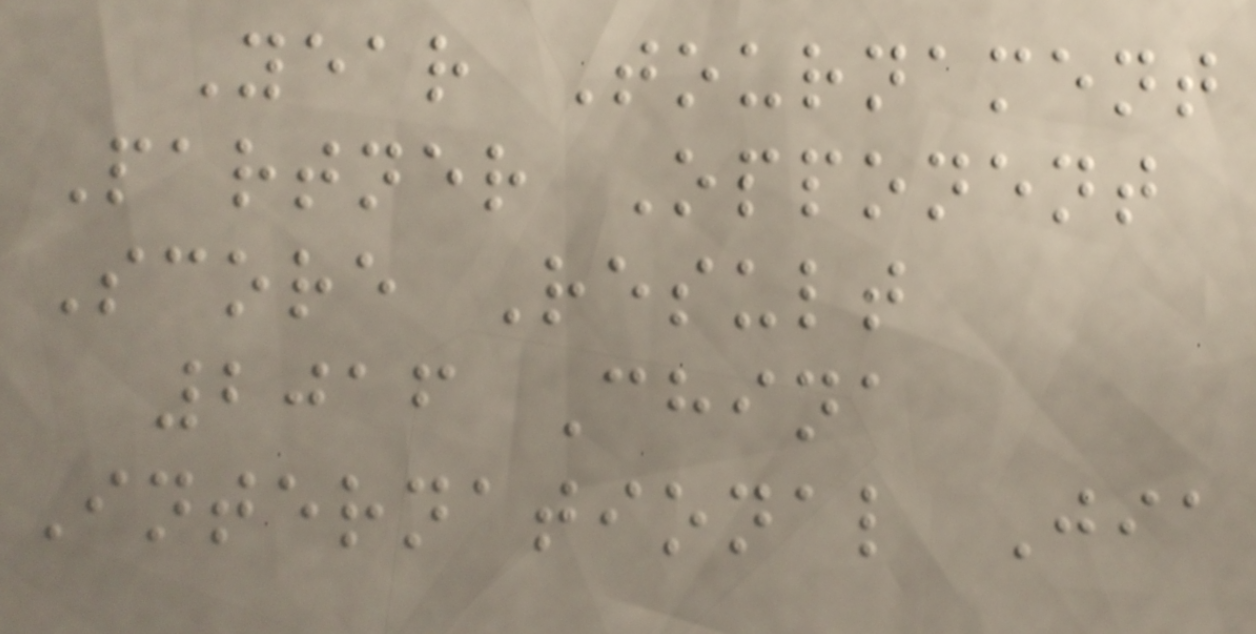Year Tournament
Partner Opponent
Score Result
2016 China
International Jia
